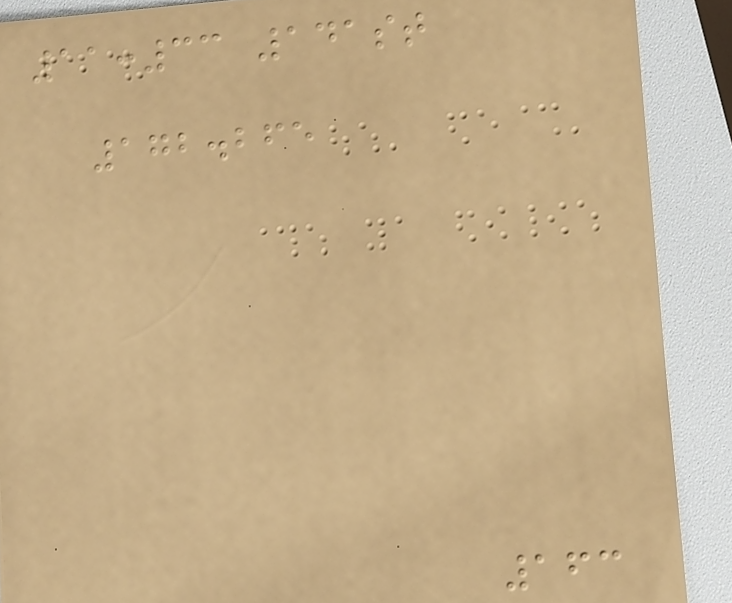11:33 141st
172.265
163
